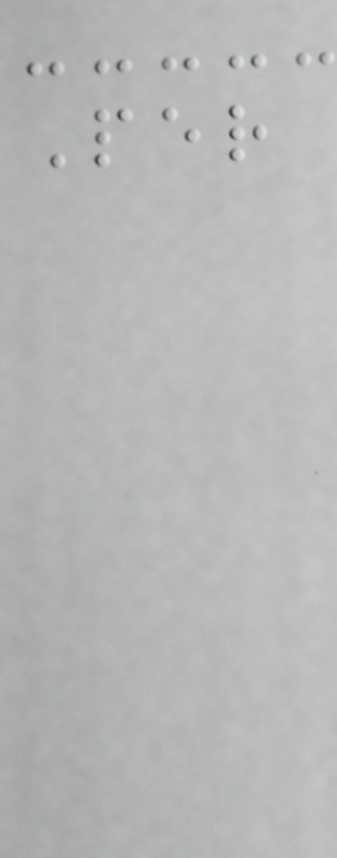Per
